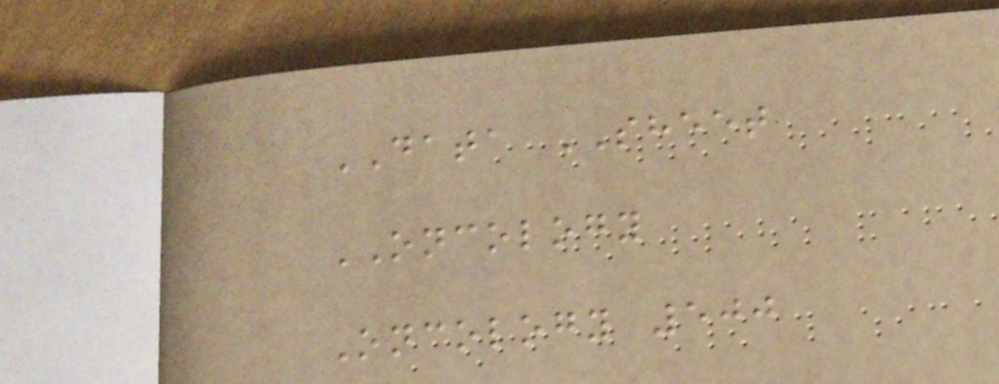DATA SHEET
ONCOLOGY
Oncology 500
